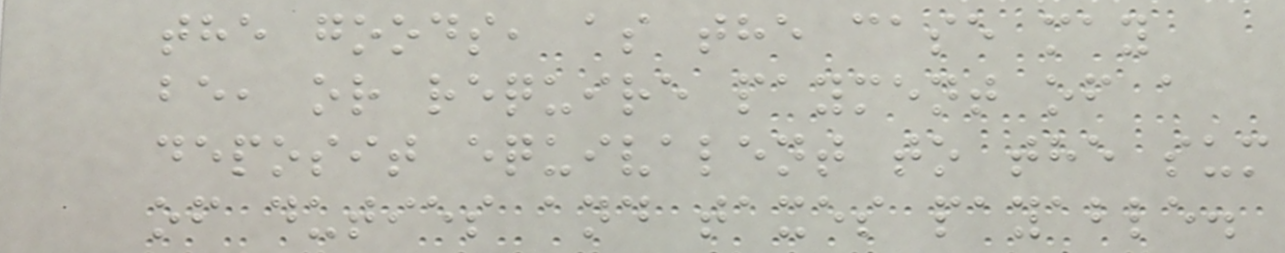the goods, as the case may
be, or require payment of a
deposit equivalent to the sum
of duties and taxes payable.
